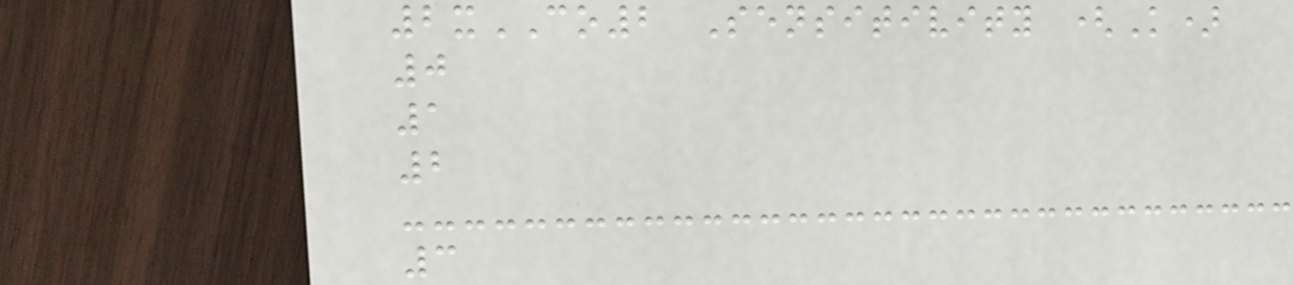2xCO2 Sensitivity (K)
0
1
2
3
